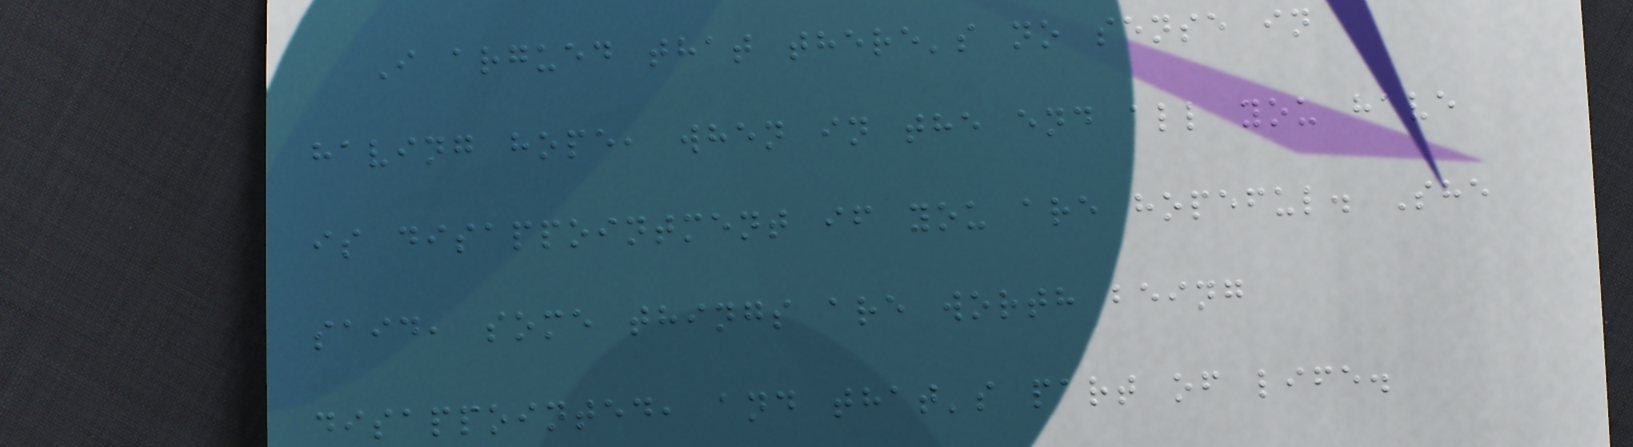I argued that there's no sense in
having hope, when in the end all you have
is disappointment if you are hopeful. She
said, some things are worth being
disappointed, and that's part of life.
